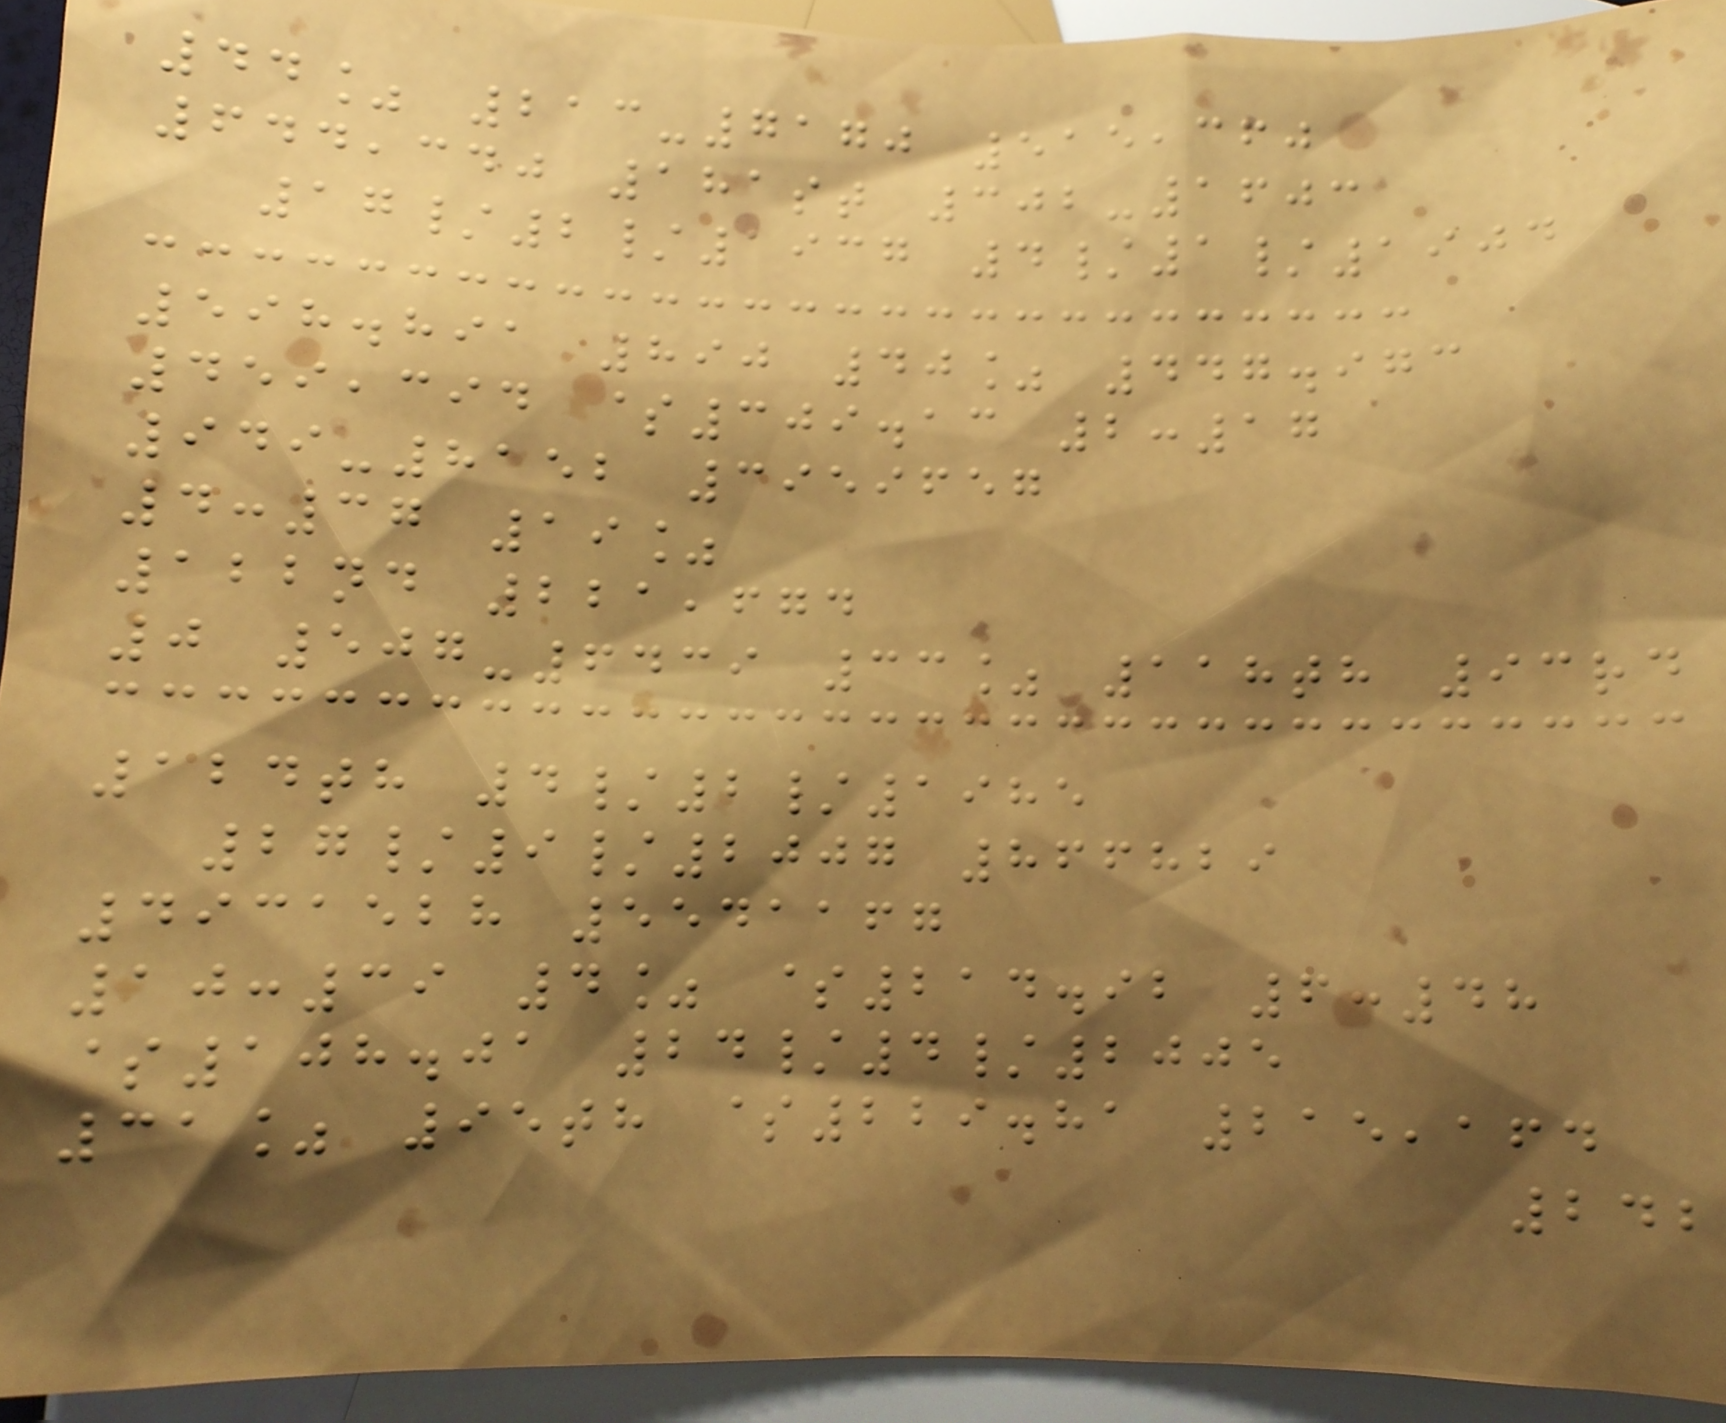44% 213-7170 515,360
644,340 181st 302-1603
17/2/1937 4/1/1904
598.891 890 40% 447.973
459,394 $309.13 2:17
949-8152 3959657
4:37 19%
122nd 221,674
0 507-6439 33% 118th 93rd
124th 4/2/1985
27/9/2007 866829
4931528 5541167
10:39 4% $214.92 6:48
$108.01 24/4/2005
31% 95th $229.81 215,164
242
